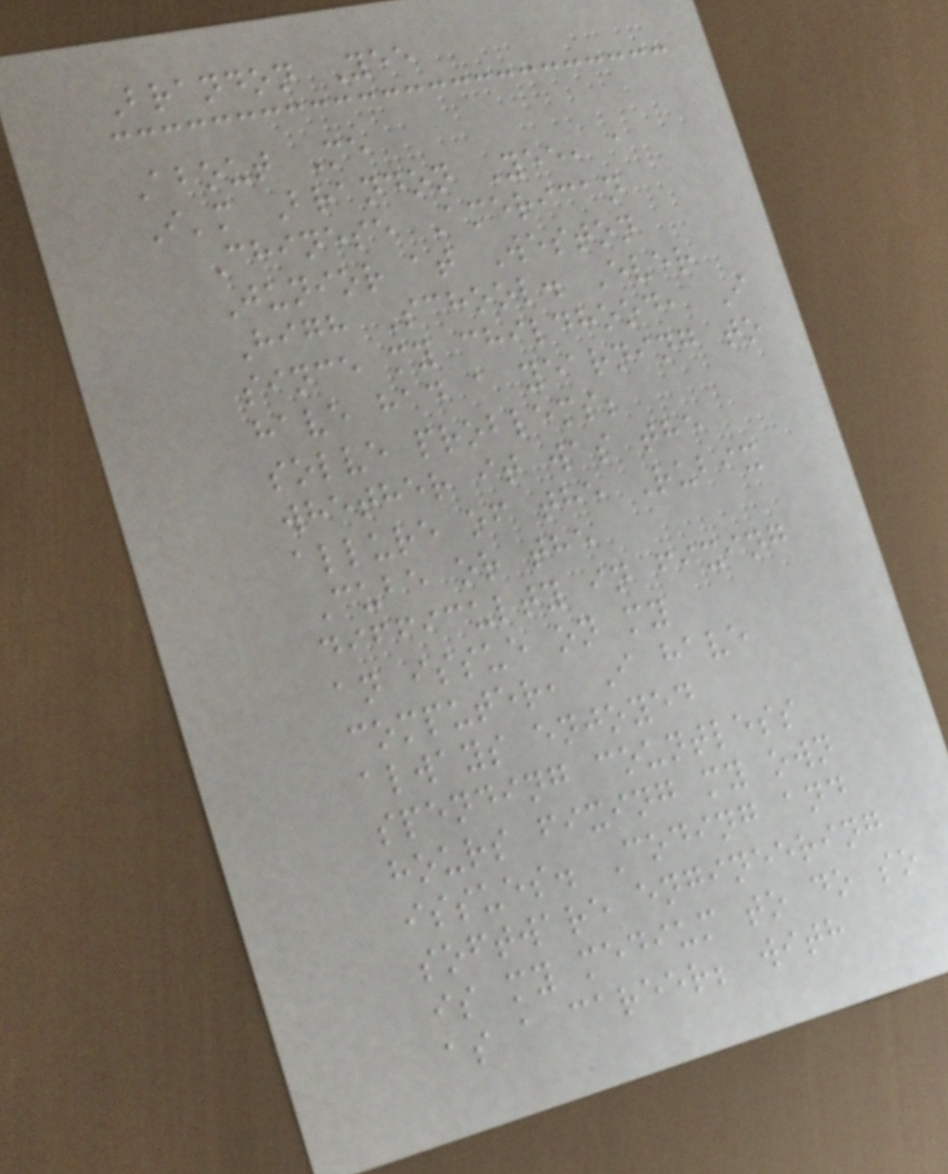Brandon Yee
About Me
I'm Brandon Yee, a
Chinese American
Junior at Weston
High School. Ever
since my childhood, I
have had a yearning to
solve problems;
whether it was the
allure of the Rubix
Cube or the
difficulty in fixing
an issue on my
computer, I have
always enjoyed
spending countless
hours fixing my own
issues. Coding and
software engineering
is my medium to do so
as a career; with
